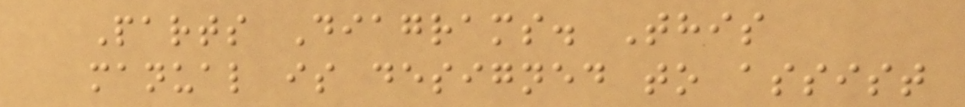Parts Diagrams. This
manual is designed to assist
